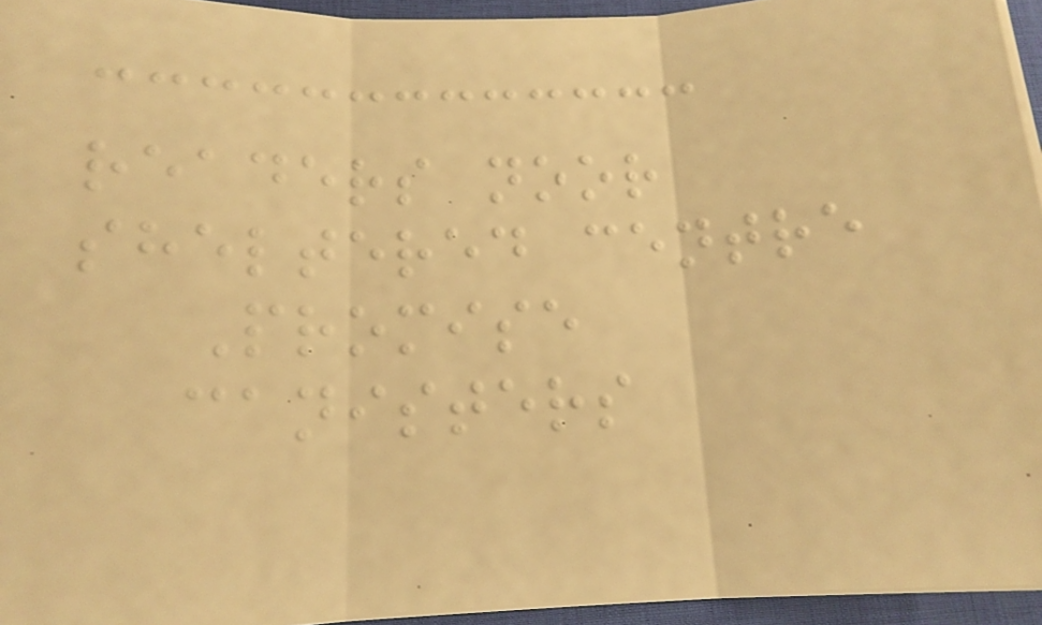readers noor
sheltered centre
Promise
canisters
